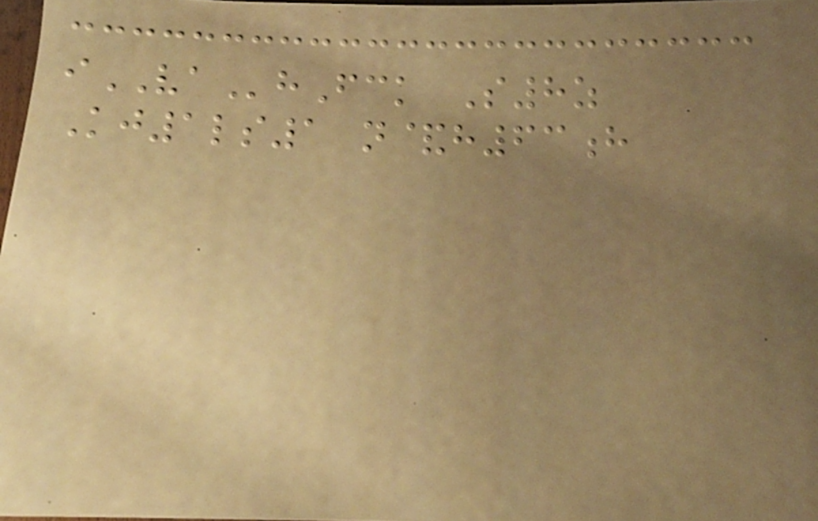iVAhFck S8z
Kj1ls1 n&h63h
